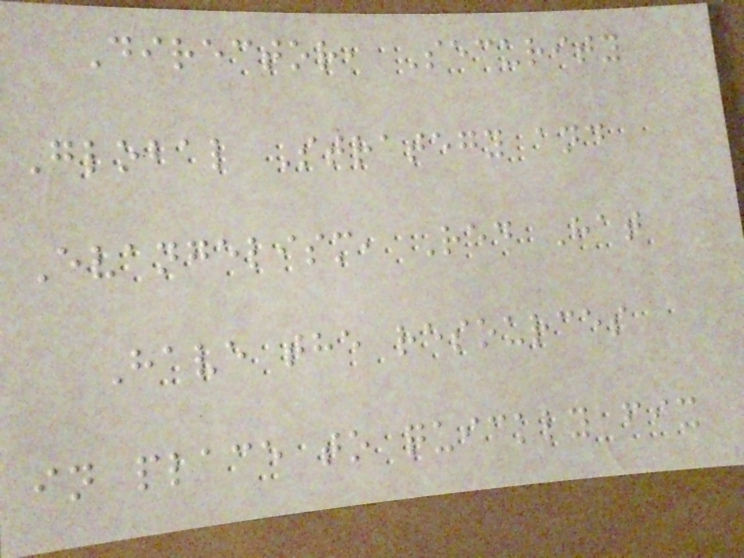Director, Security
Global Strategy and
Evangelism, Red Hat
Have the resources
in place to quickly fix
